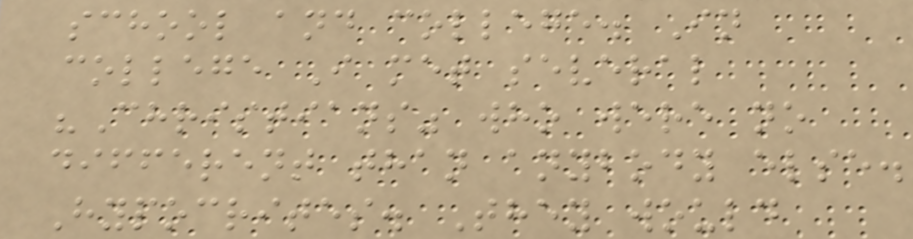school and college. In
college I met several
"Christians" who were no
different than anybody else.
Hypocrites. They would
